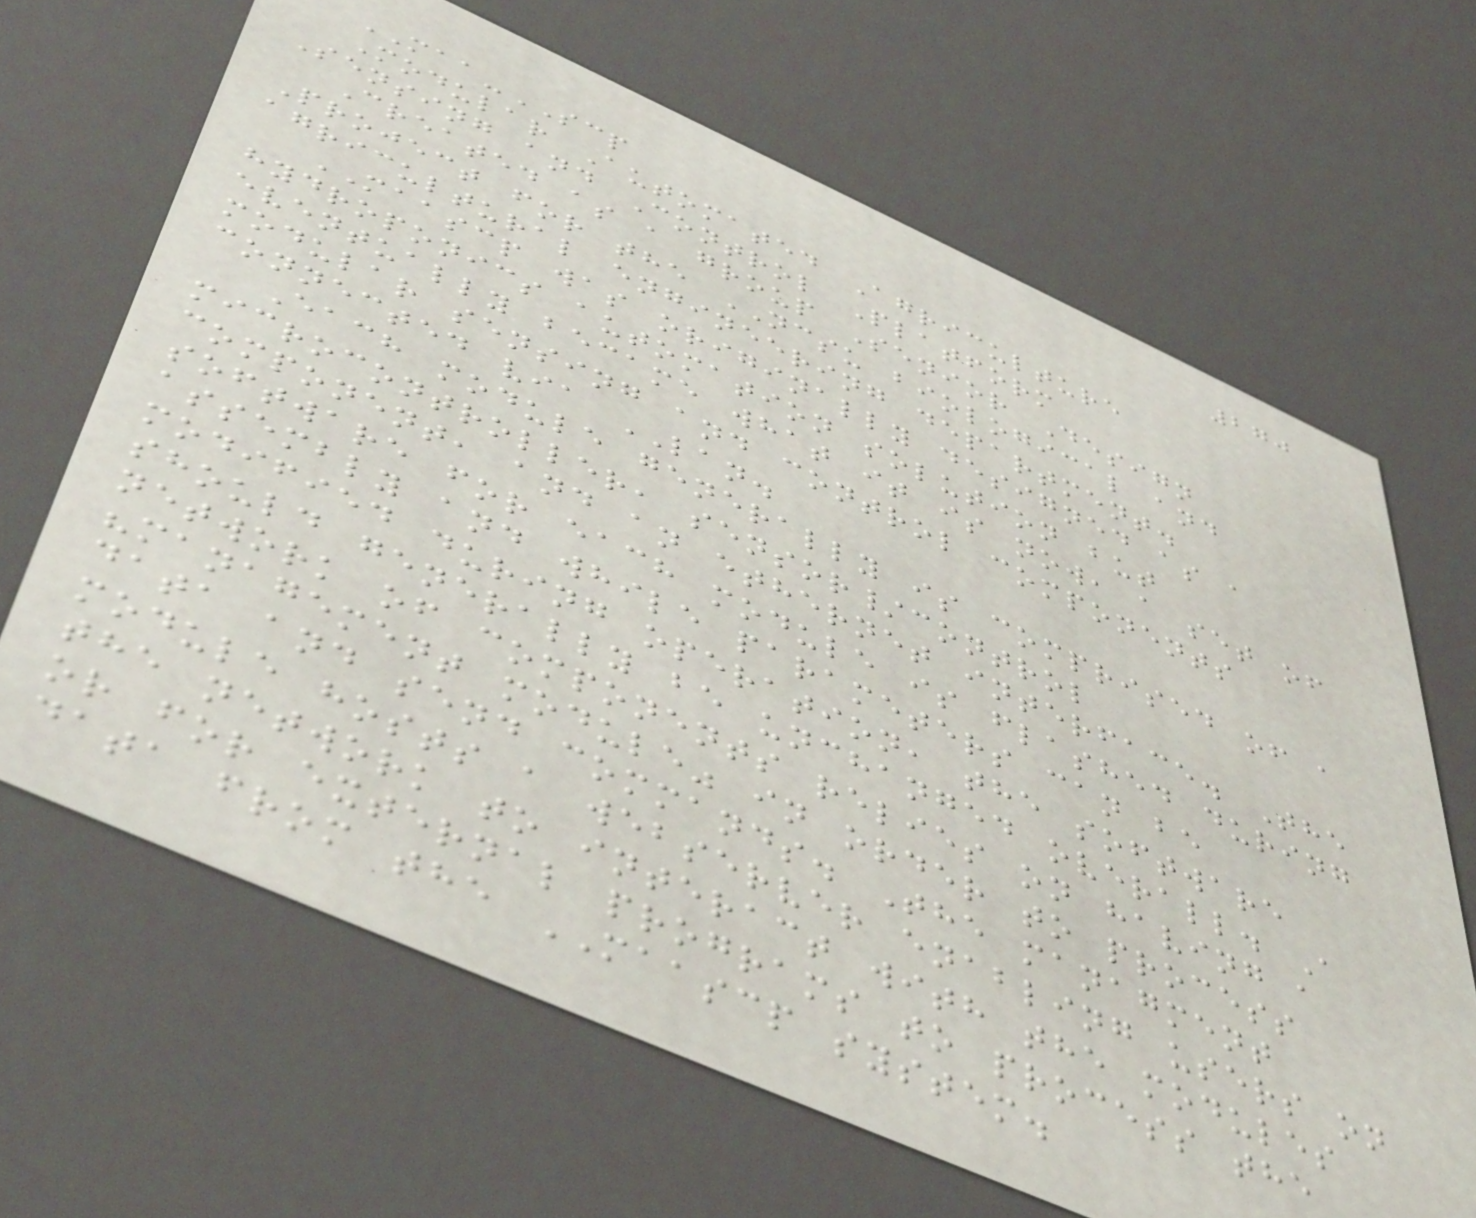270
MAA-SCP
Modular Automated Agriculture
Sensing and Control Platform
Created as a group Senior Design
Project for the NCSU biological and
agricultural engineering department.
MAASCP was originally designed as a
hydroponics automation solution but
eventually became what it is now, a set of
modular sensing and control components
connected via LAN.
Each module generally is comprised of a
microcontroller, sensor/control
component, and an ethernet interface. The
software for each module is flashed during
assembly and while parameters can be
modified during operation, the software
should generally be unchanged overall. A
network of components relies on having a
"management module" in order to process
data and send commands. The managment
module hosts a webserver enabling users on
the network to interact with the modules
or for external programs to process the
data from the MAASCP system.
